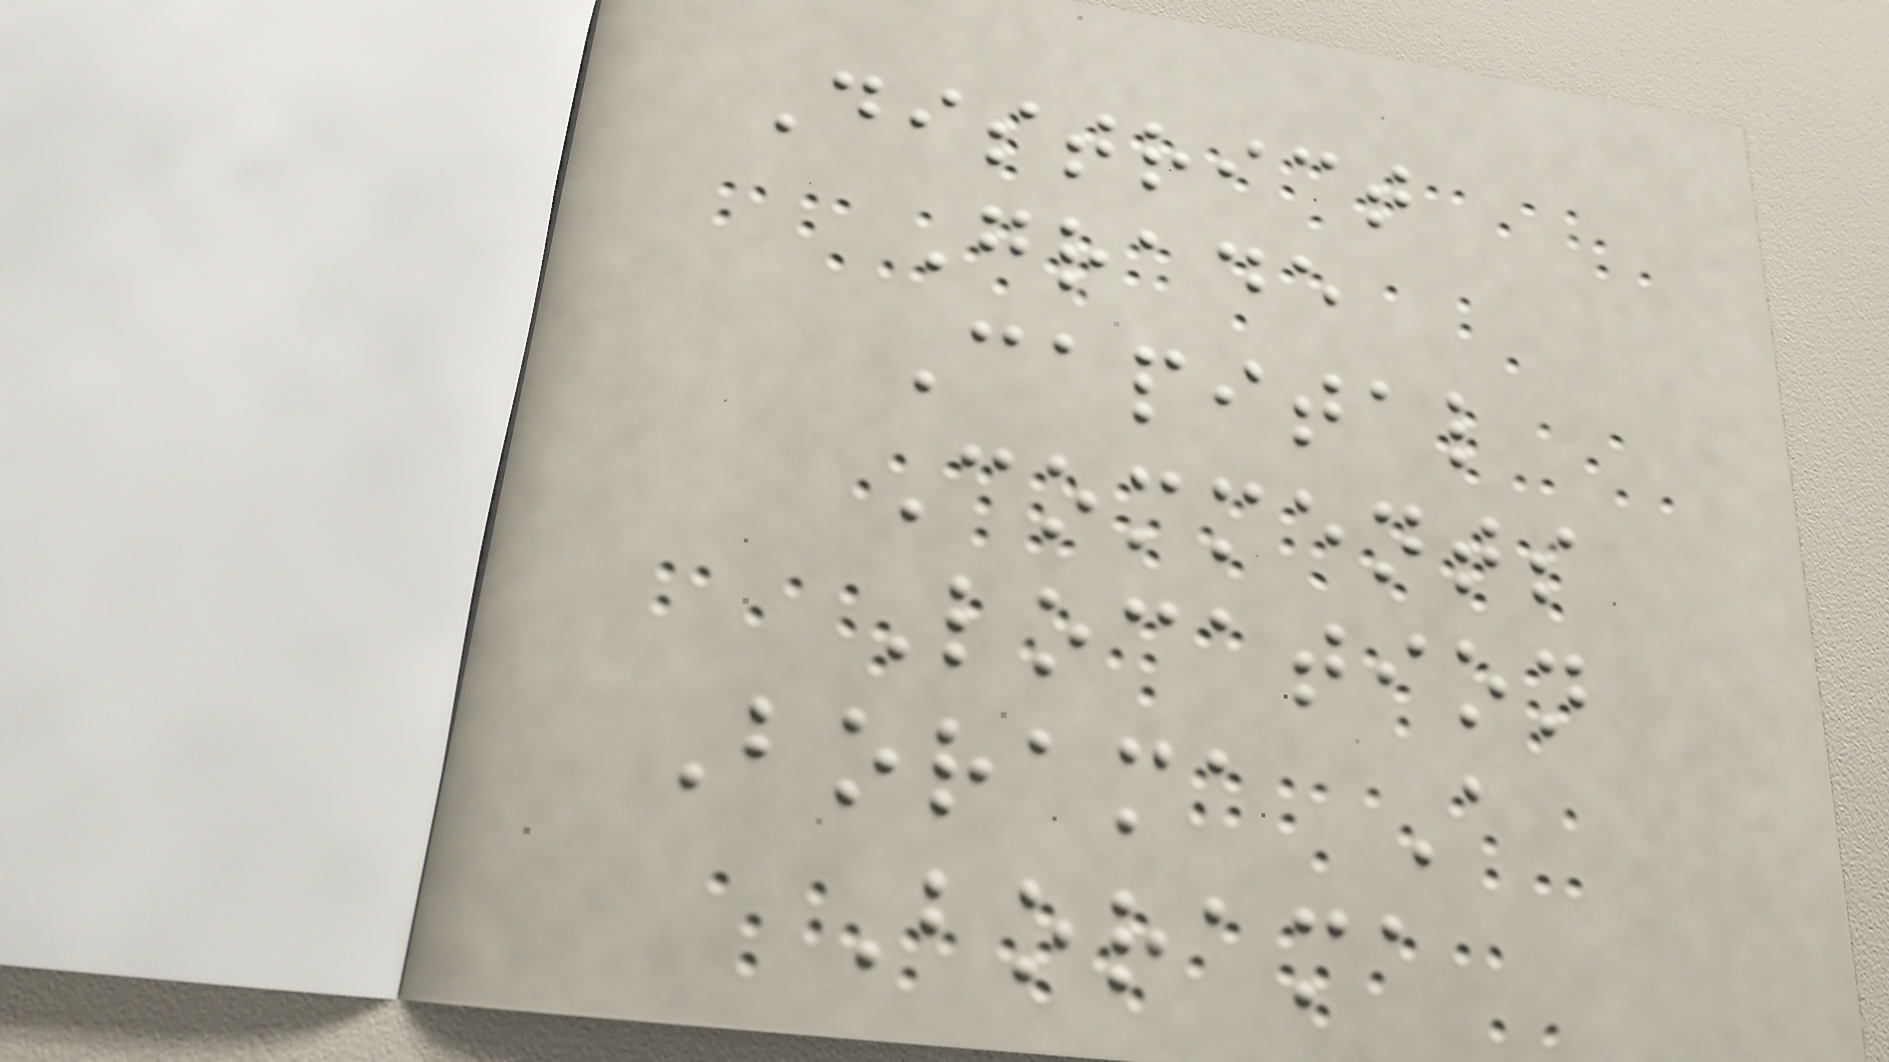District
Grade
Capital
Comments
Location
Borama A
Borama
